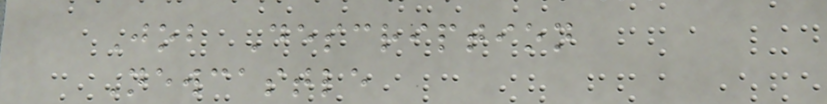Job Description
Newcastle
